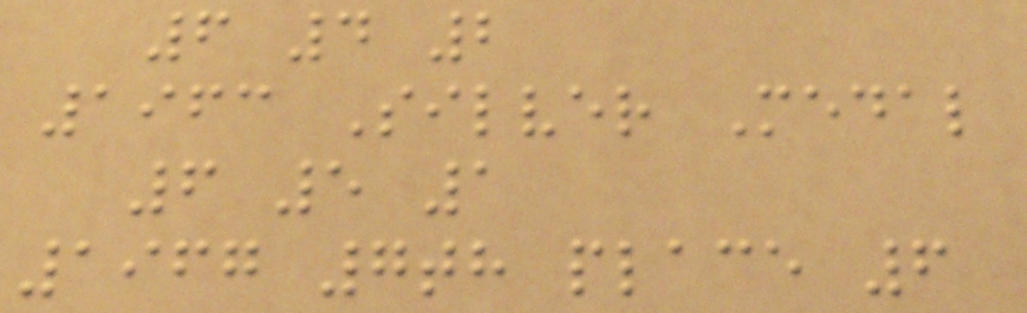6 4 2
1963 Silver Medal
6 5 1
1967 7th place 6
